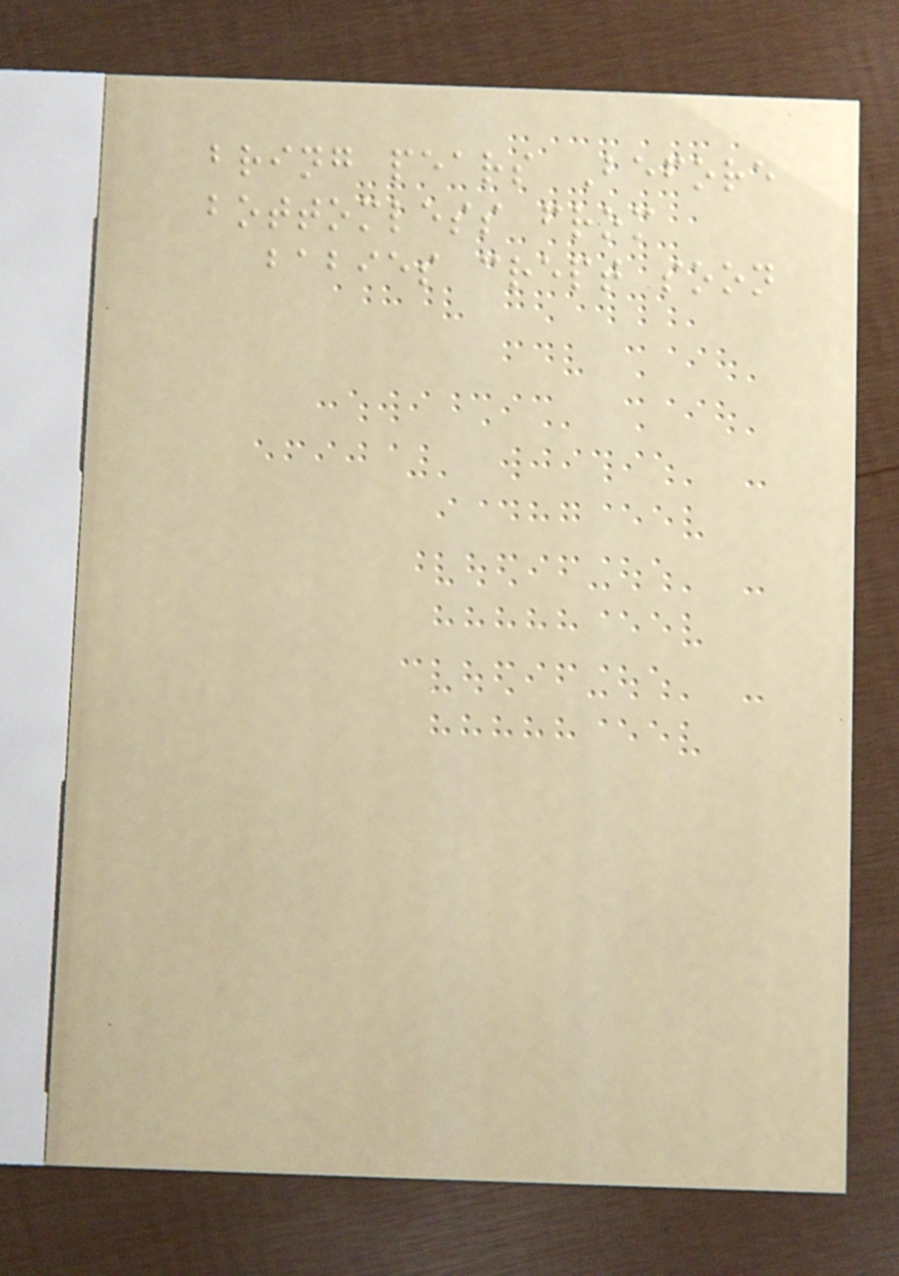bring pears Before
bottomless from
babies crept soon
